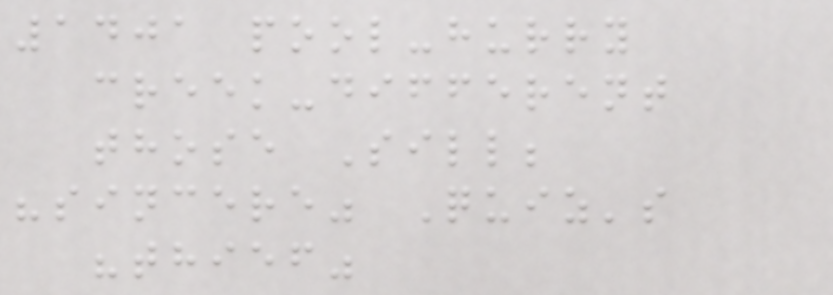1401 pool-hurry
creek-different
those Sill;
"sincere" Quiz's
"thief"
